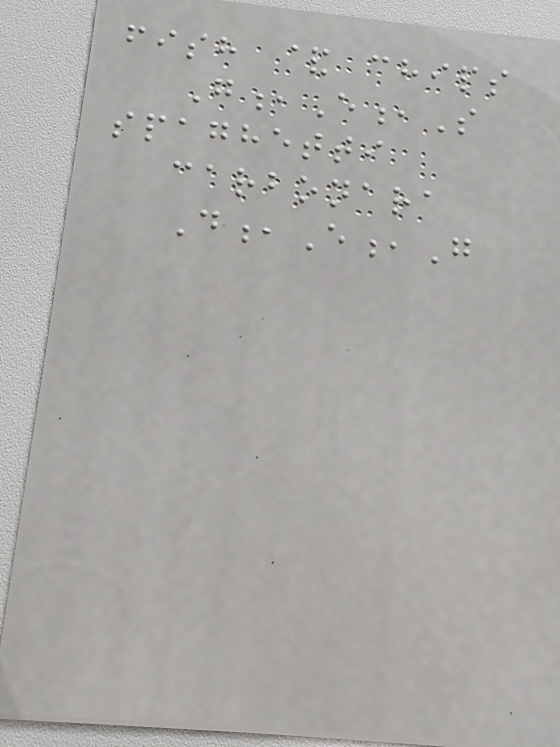fish & chips
G,E,S
spaghetti
carbonara
D,E,G
